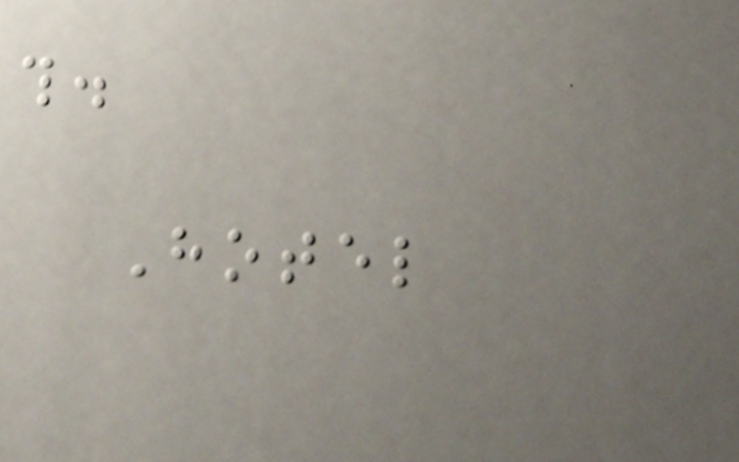this.
Hotel
